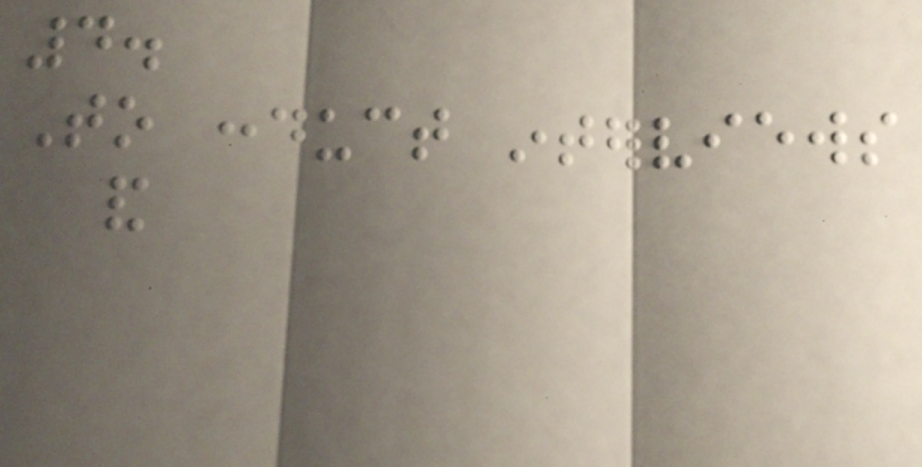4.
To conduct interviews
and
